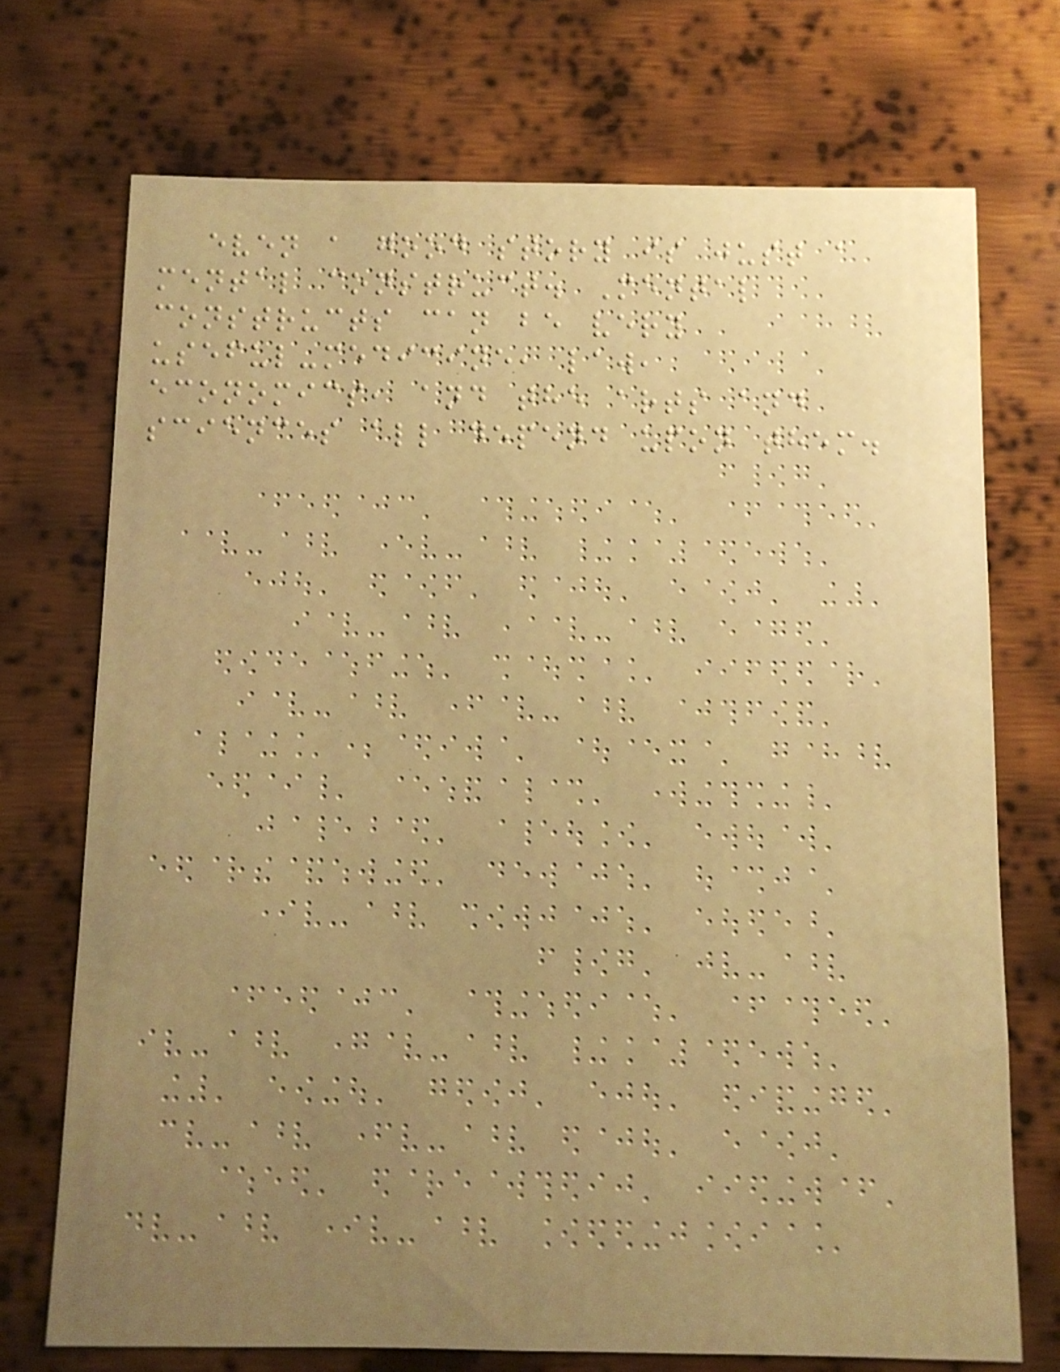even a good story is just a
mental construct. Mental
constructs can be very
useful-medicine, law,
economics, and the arts and
sciences all depend upon them.
